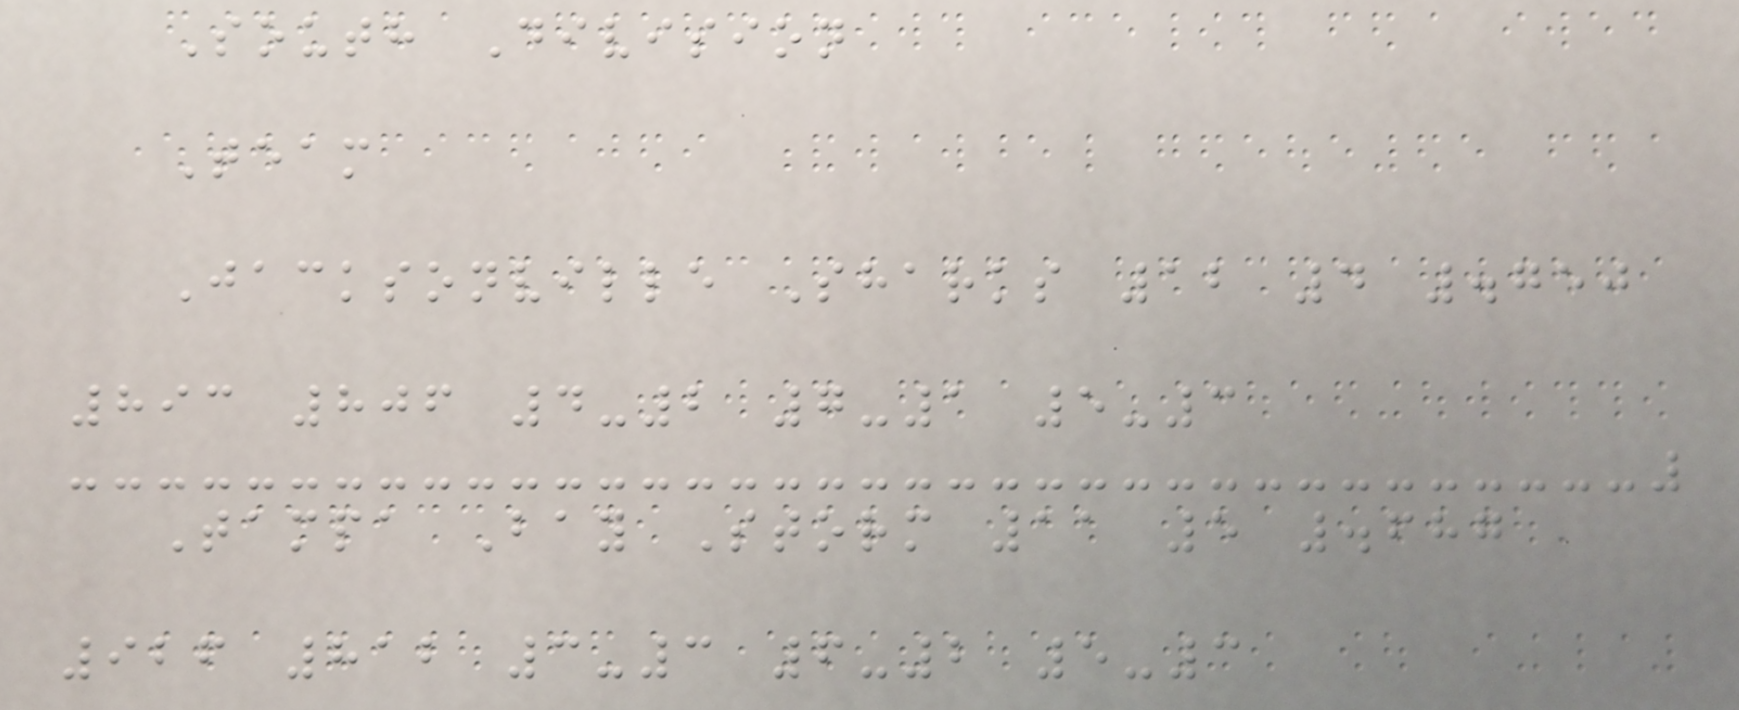South Division
Team
Jacksonville Sharks 12 4 .750
893 806 4-2 7-1 5-3
Tampa Bay Storm 11 5 .687
926 812 3-3 6-2 5-3
